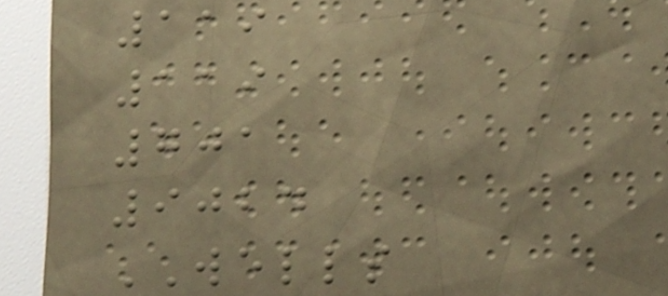119
119
701
9024
WELLS
